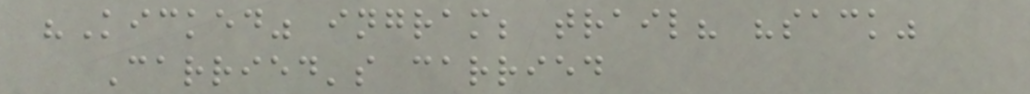"Kicked" ingram; trail? "sack"
Carried's carried
